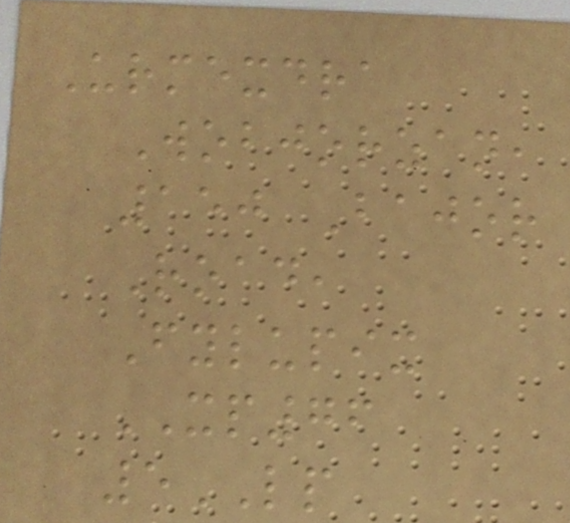Urmexdra
Wobjorzan,
150 Bajor
Road,
Fylupix
XP76
5LP
